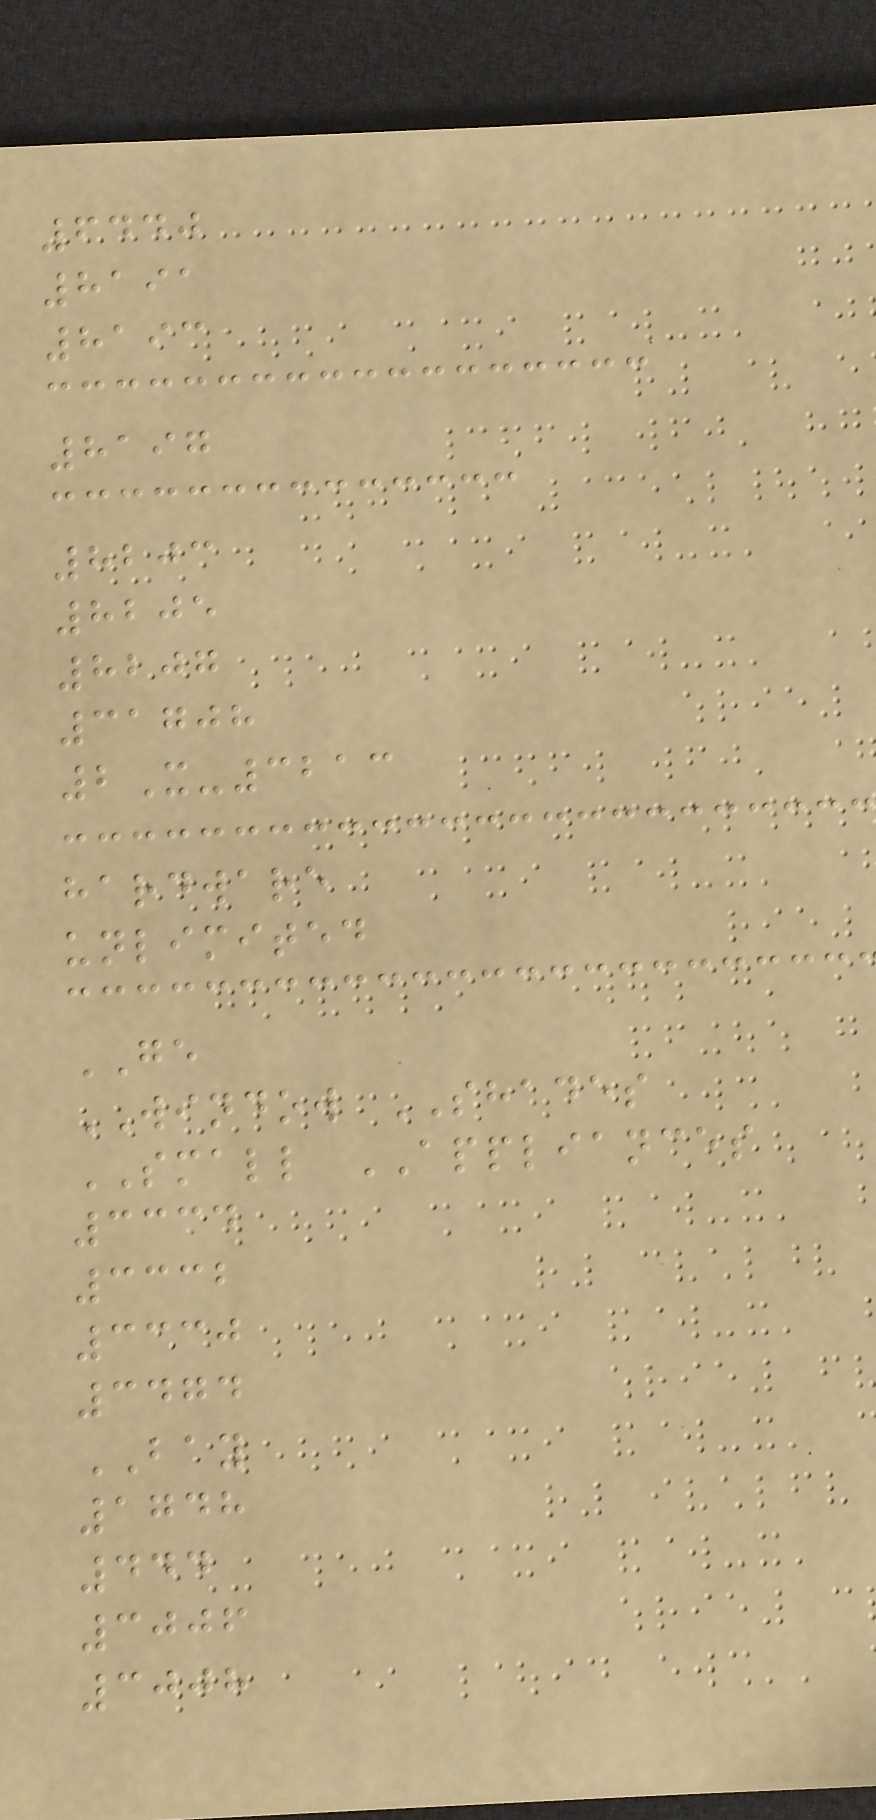6440
8191
8193
8197
8203
8205
8207
31708
2X-3213
hardware
unlimited
GE
WINDOW SHADES
SMALL APPLIANCES
3334
3332
3330
3474
BAY
1748
444
3006
3008
